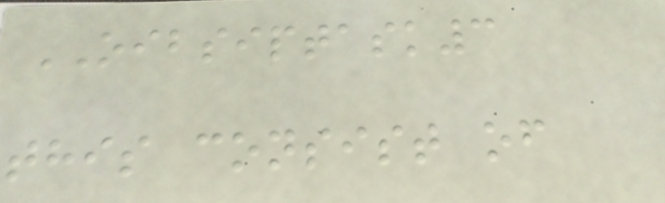OIBSIPTASK3
this consist of
